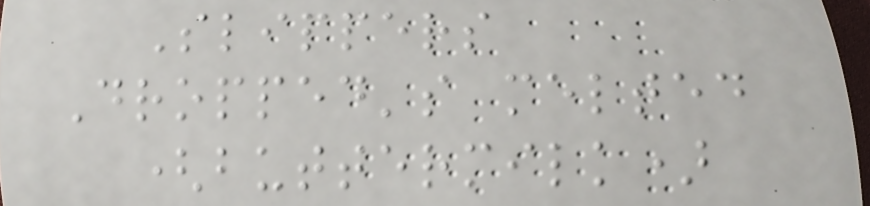Slippers
Dropped's melted
(buttermilk)
